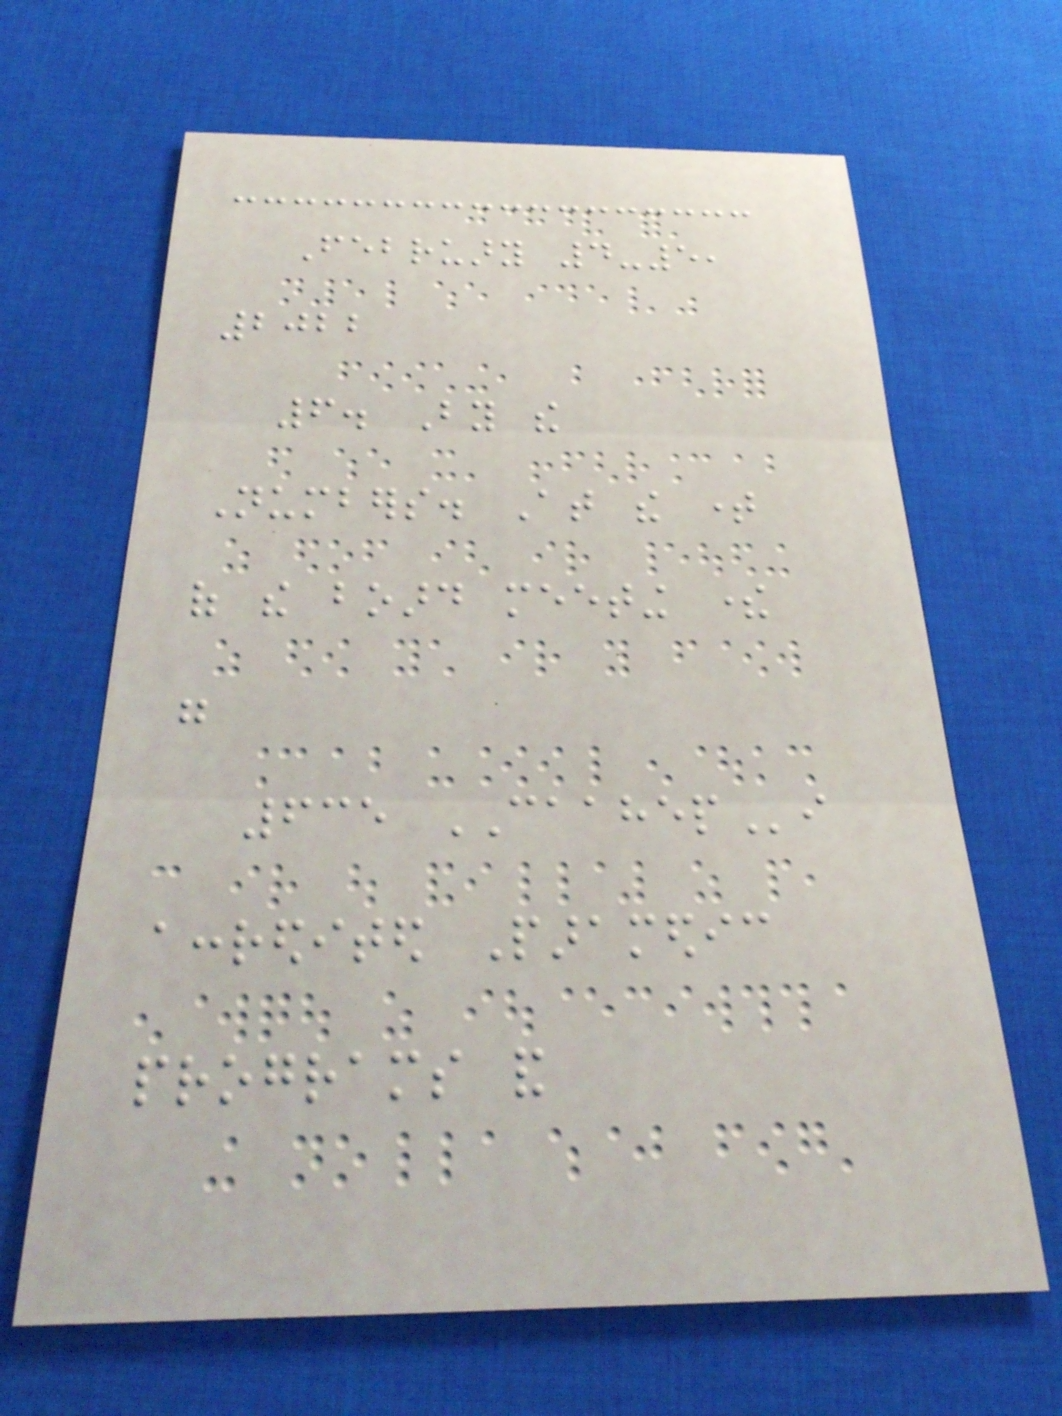February 4-5,
2022
6. By the
Numbers. At the time
of the board meeting there
were
635 CAAHEPi
accredited Paramedic
programs and
